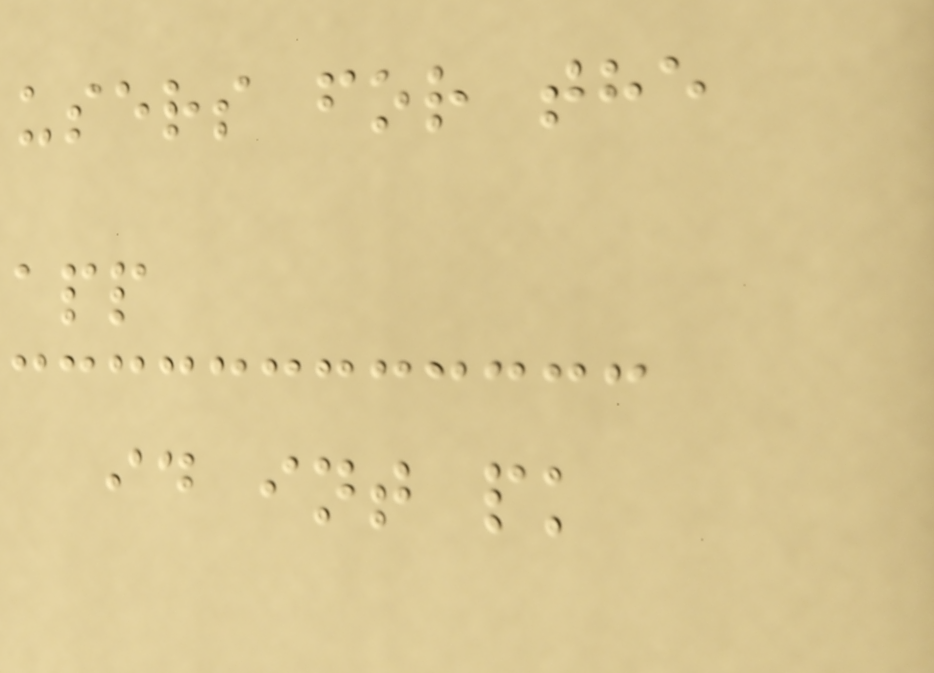users for the
app
id int pk
